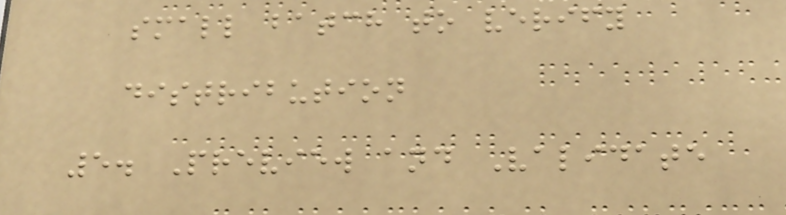small batch to verify
distribution
5. Preview and Validate
